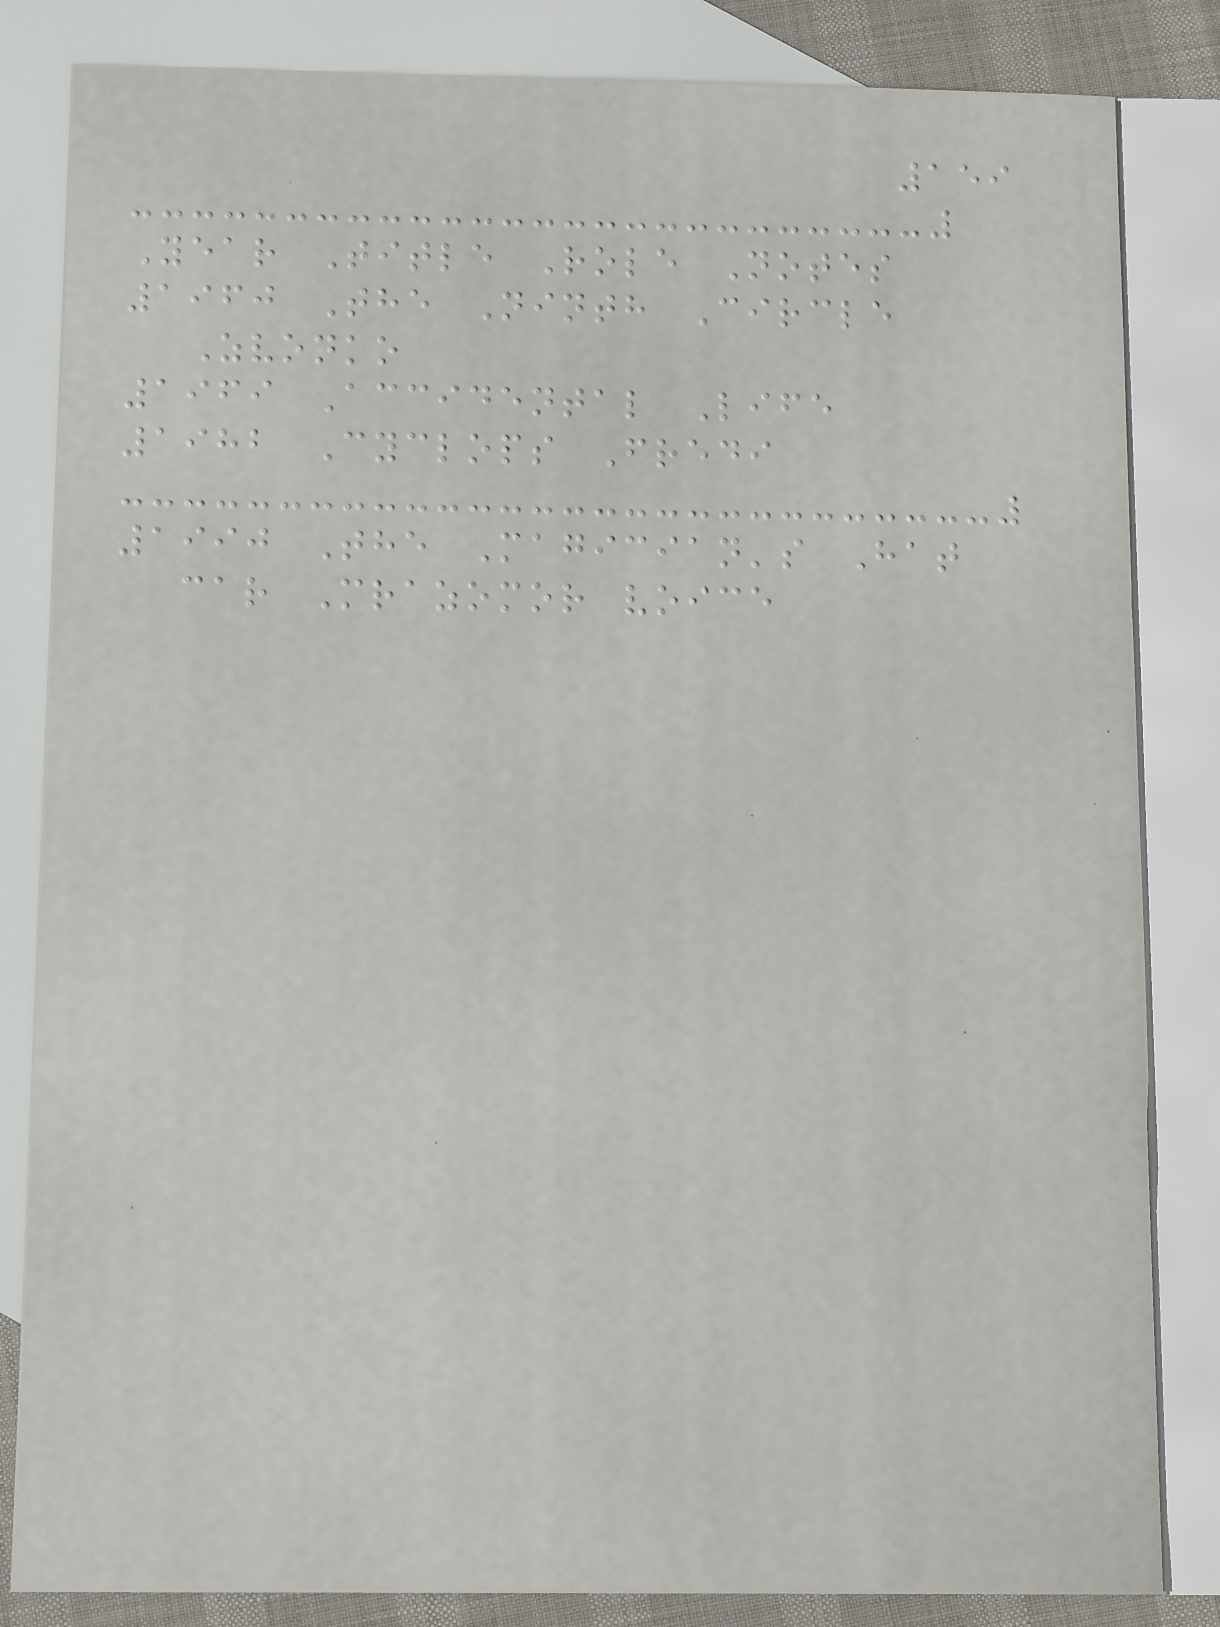159
Year Title Role Notes
1960 The Ninth Circle
Zvonko
1969 Accidental Life
1982 Cyclops Fredi
1990 The Magician's Hat
car Mrazomor voice
